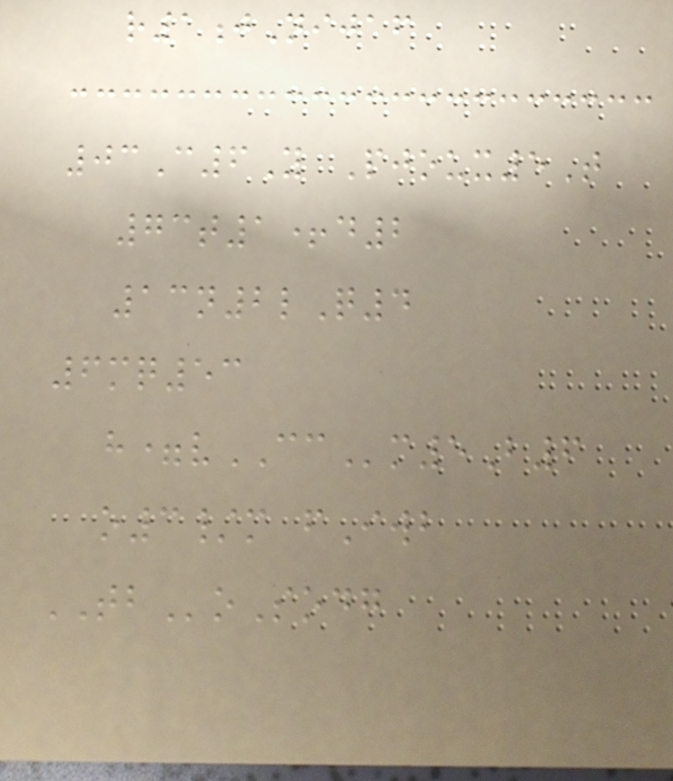r1jNijaf
03C6Y Pjoux5T
73t1+d2
13n2lQ4
6mq53
h=vCCm5B6
o3/m fIwb
TBoSodg
